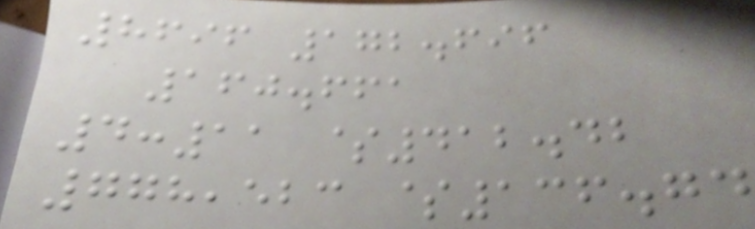8696 172.696
160.661
4:11 $412.42
778,523 $136.74
